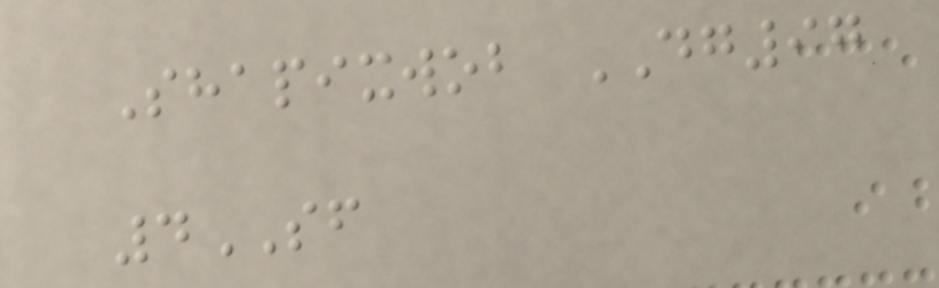Shapixwob DG97
4SF
